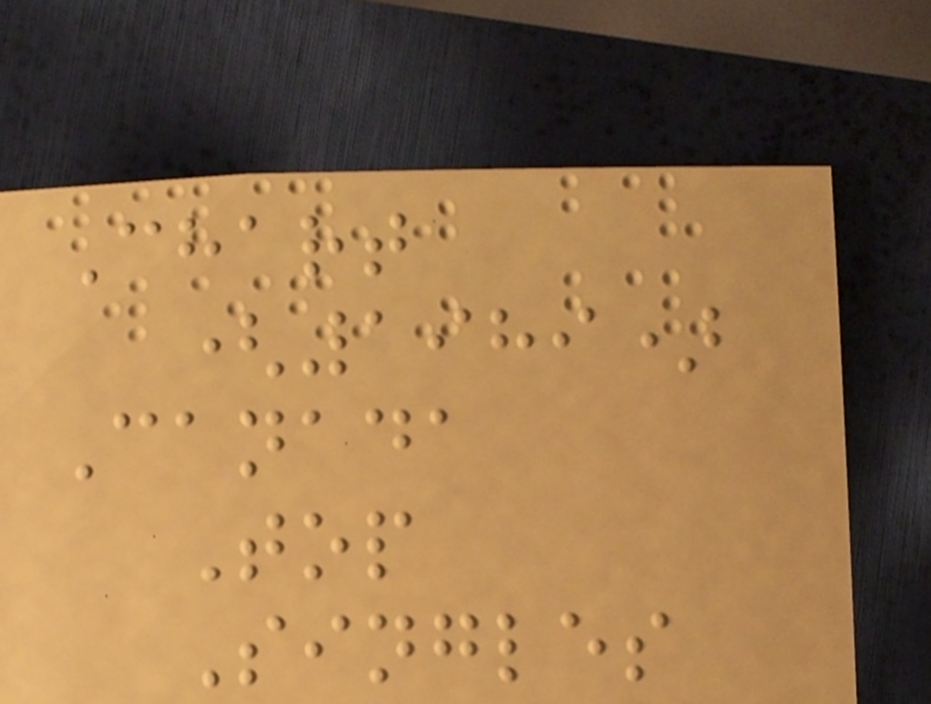Chart
(1989)
Canada
Top
Singles
